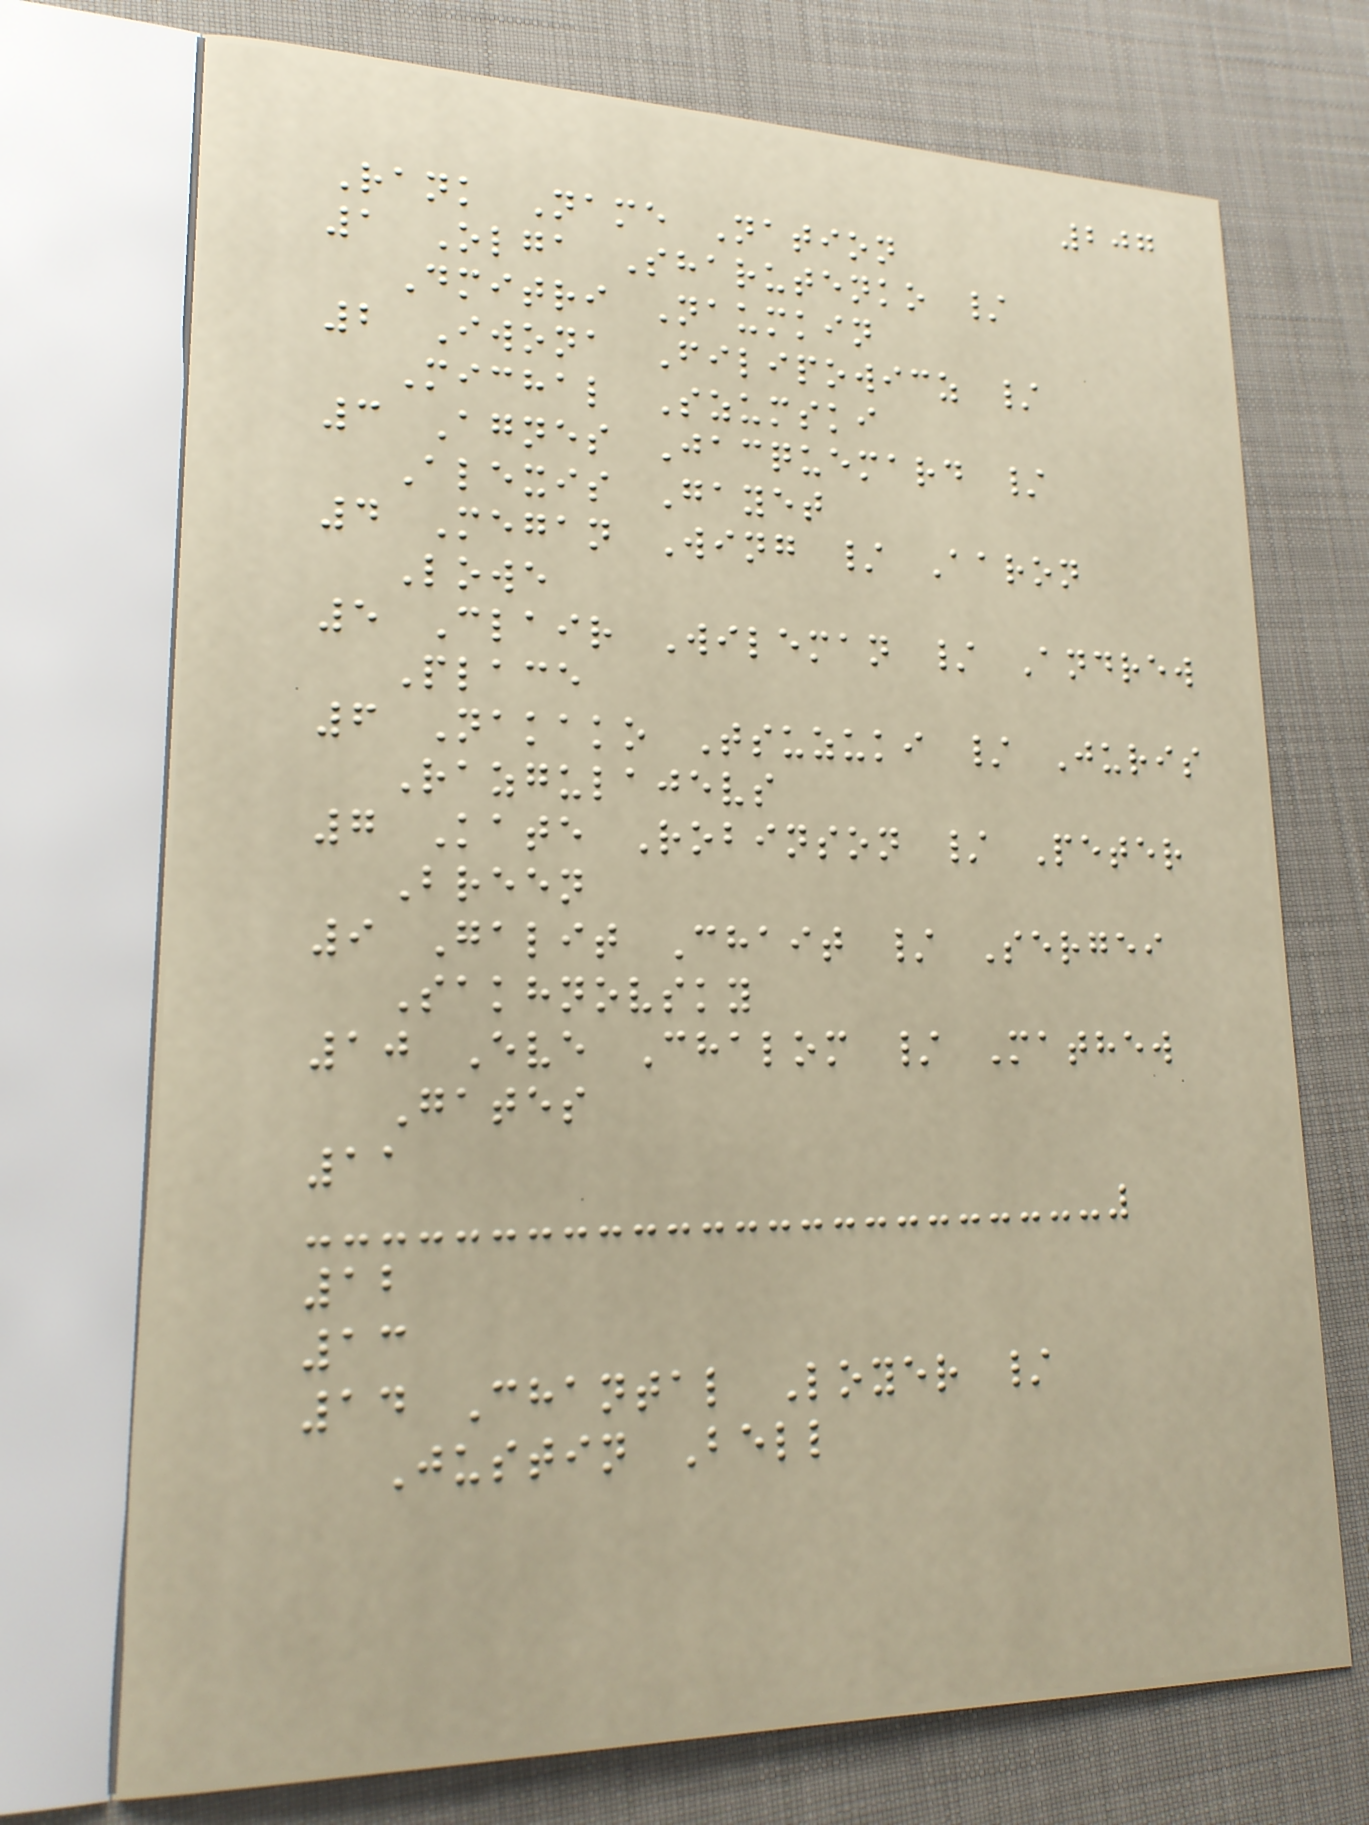207
Rank Name Nation
1 Olga Sharutenko /
Dmitri Naumkin
2 Iwona Filipowicz /
Michal Szumski
3 Agnes Jacquemard /
Alexis Gayet
4 Megan Wing / Aaron
Lowe
5 Clair Wileman / Andrew
Place
6 Nakako Tsuzuki / Juris
Razgulajevs
7 Kate Robinson / Peter
Breen
9 Galit Chait / Sergei
Sakhnovsky
10 Eve Chalom / Mathew
Gates
11
12
13
14 Chantal Loyer /
Justin Bell
